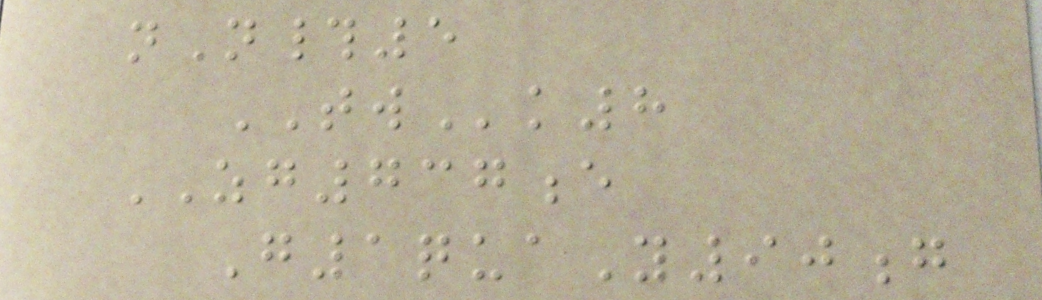nN#5
TWk8
ZG737e
G1quaY90g
